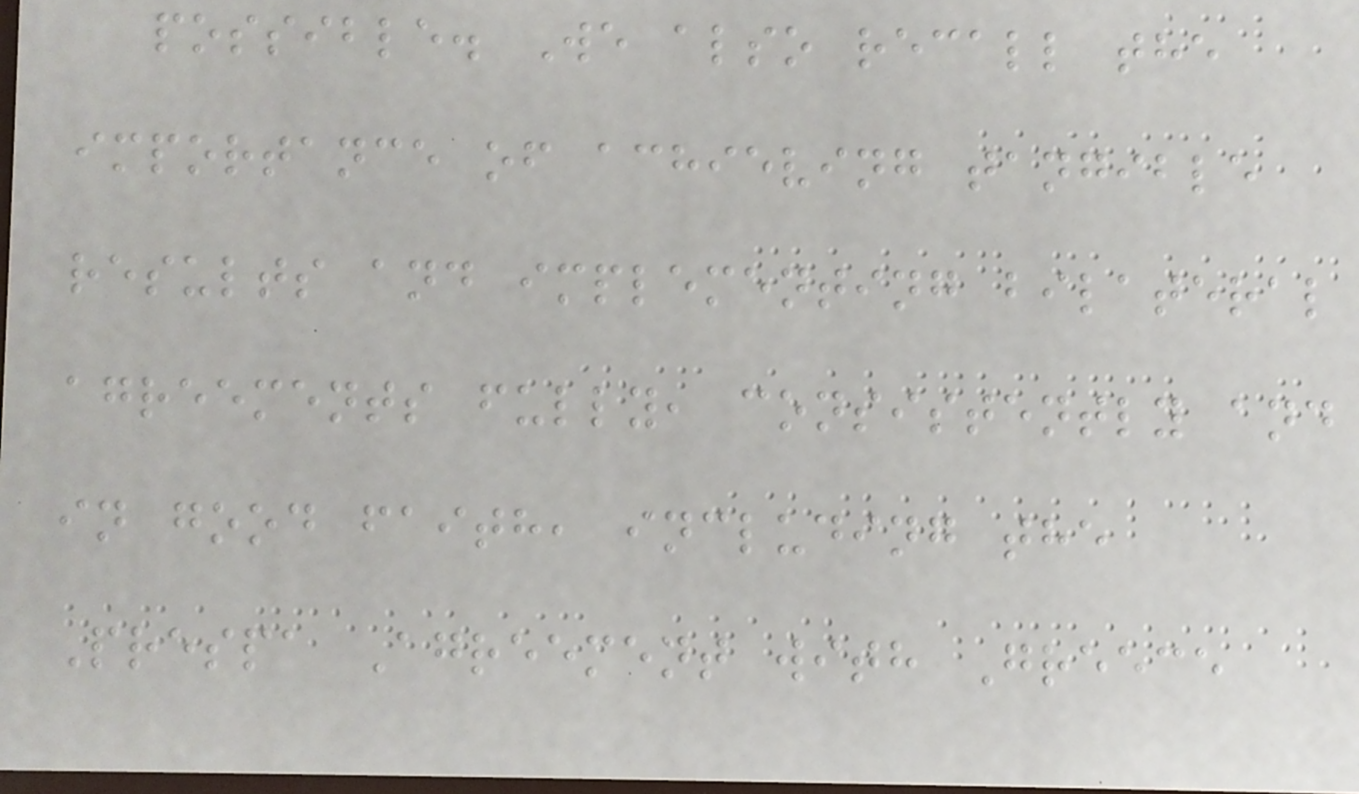possible. We also recall the
importance of achieving tangible
results and implementing bilateral
agreements fully, consistently and
in good faith, including the
Prespa Agreement with Greece
